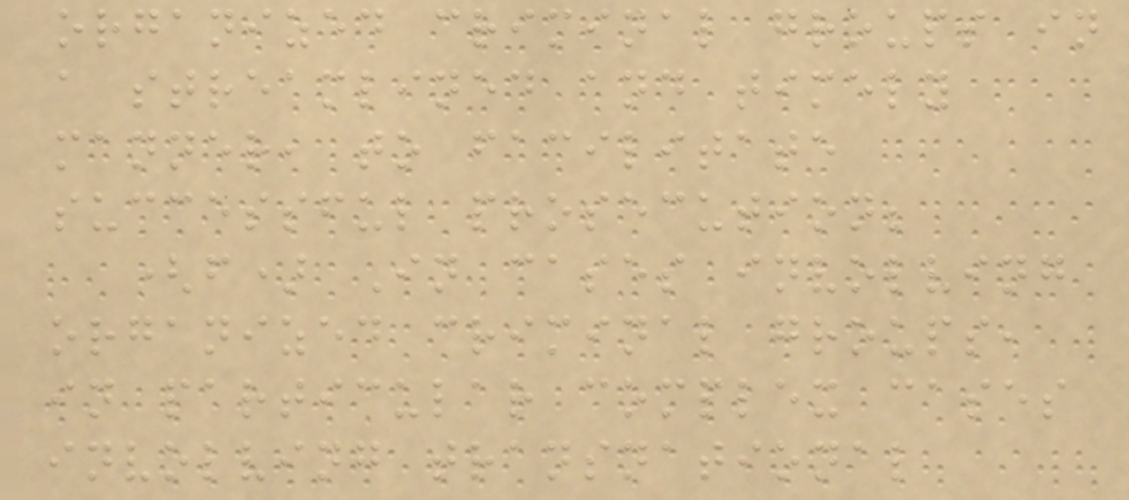organized criminal groups in
a streamlined and timely
manner, to facilitate
successful prosecution;
(f) In cases involving
organized criminal groups,
in particular complex cases
involving transnational
